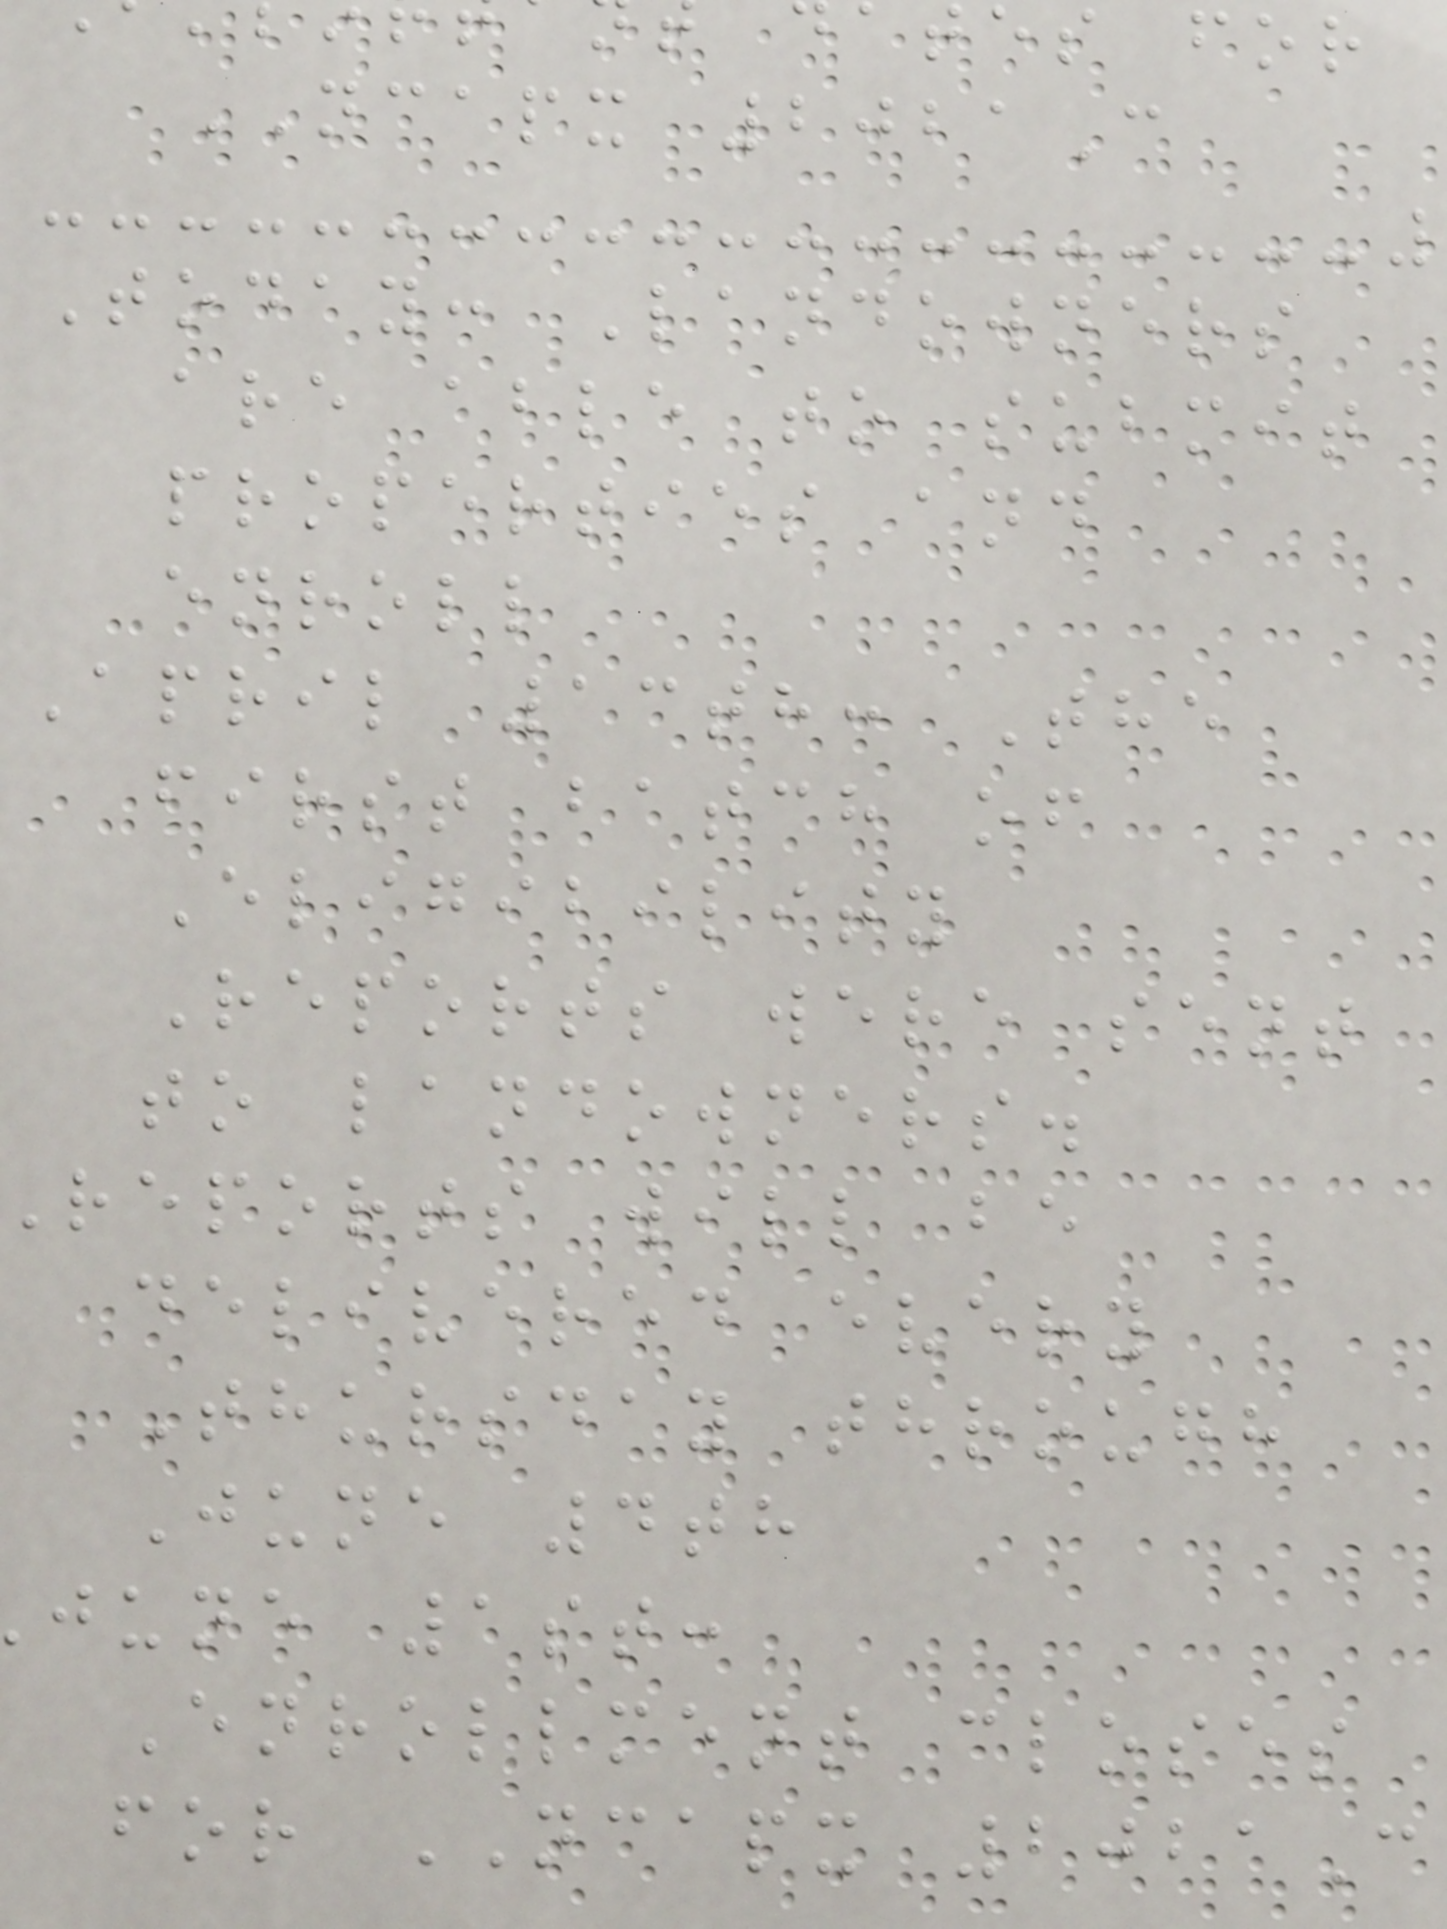tes for
NCAPX 2021C
Today: Landowners
are able to submit
properties and
enroll
April 13th: The
first batch of
Eligibility
Reports were sent
to landowners.
reports will be
delivered every
Thursday through
June 4th
june 1st:
Enrollment closes
for NCAPX 2021C
